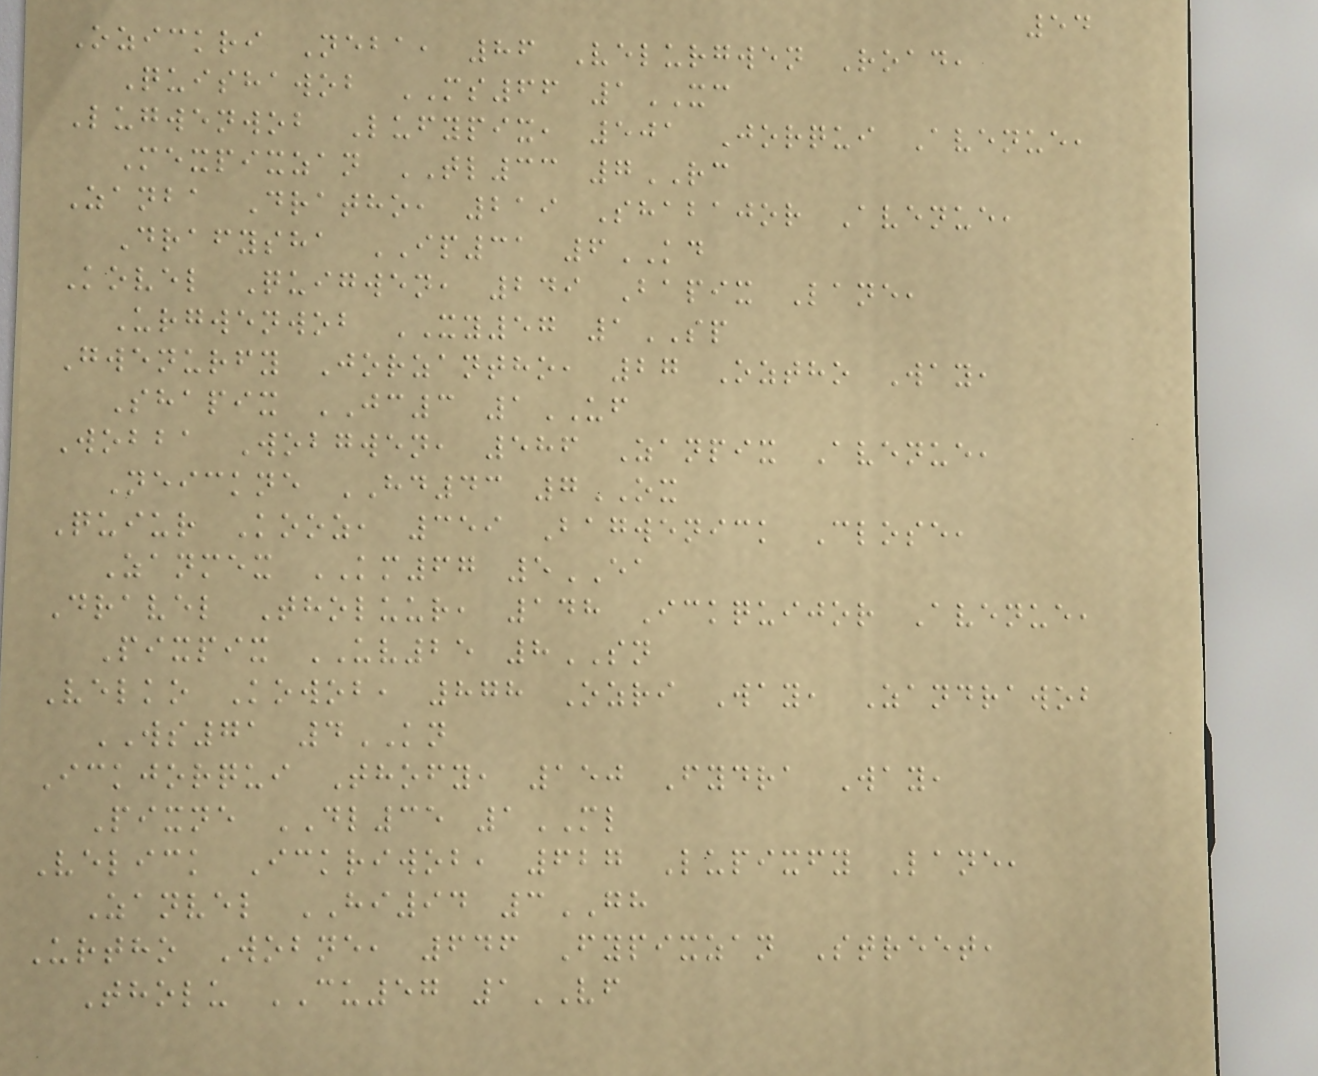54
Ozickri Neba, 86 Velurgwen Road,
Quishawob MS66 1XC
Lugwenwob Lufypix, 501 Jorqui Avenue,
Mexpixzan TL33 7RC
Zanba Dratho, 219 Shabajor Avenue,
Drafysha IP31 6KD
Kovel Quigwen, 249 Bapix Lane,
Urgwenwob XY57 1SP
Gwenurfy Jorzantho, 27 Oztho Way,
Shapix JC3 1UF
Wobba Wobgwen, 586 Zanpix Avenue,
Neickne HD43 7OX
Quiur Kooz, 359 Bagwenick Close,
Zanmex KM67 5EA
Dravel Tholuur, 148 Ickquijor Avenue,
Pixpix UV25 8SN
Velko Kowob, 878 Ozri Way, Zandrawob
WS71 4KN
Ickjorqui Thofy, 150 Fydra Way,
Pixne DL35 1ML
Velick Ickriwob, 627 Lupixfy Lane,
Zanvel HI94 3GH
Urtho Wobne, 646 Fypixzan Street,
Tholu CU57 1VF
